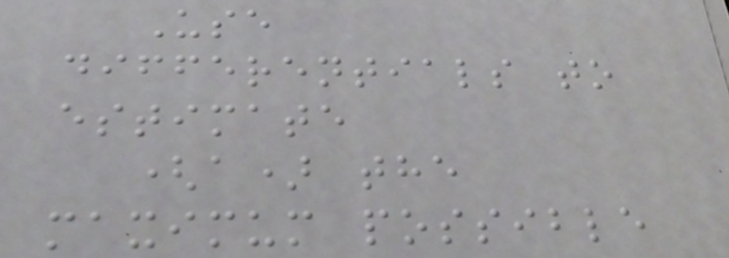Use
differentials to
estimate
(a) the
maximum possible
